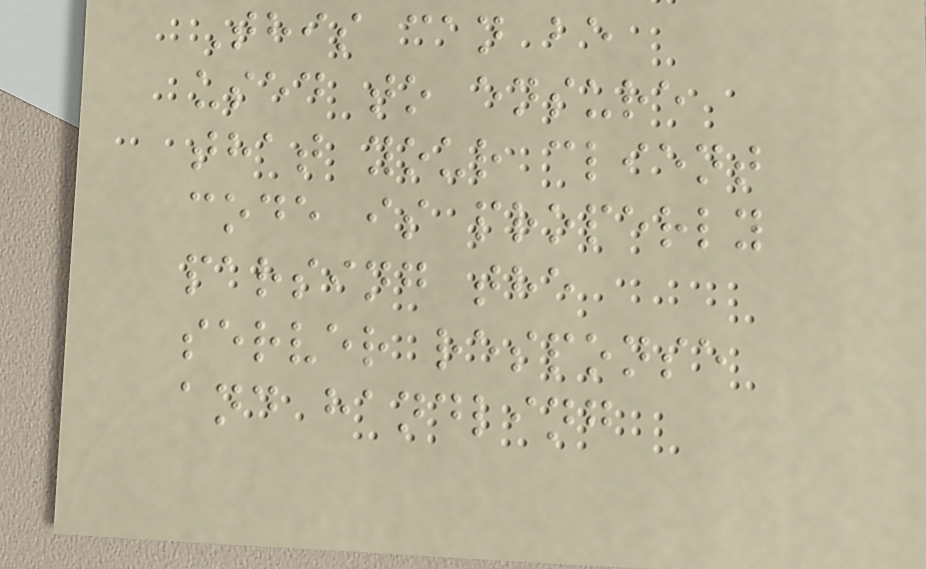This can be
used to ensure
that your client
code is properly
parsing the
server response
and handling
